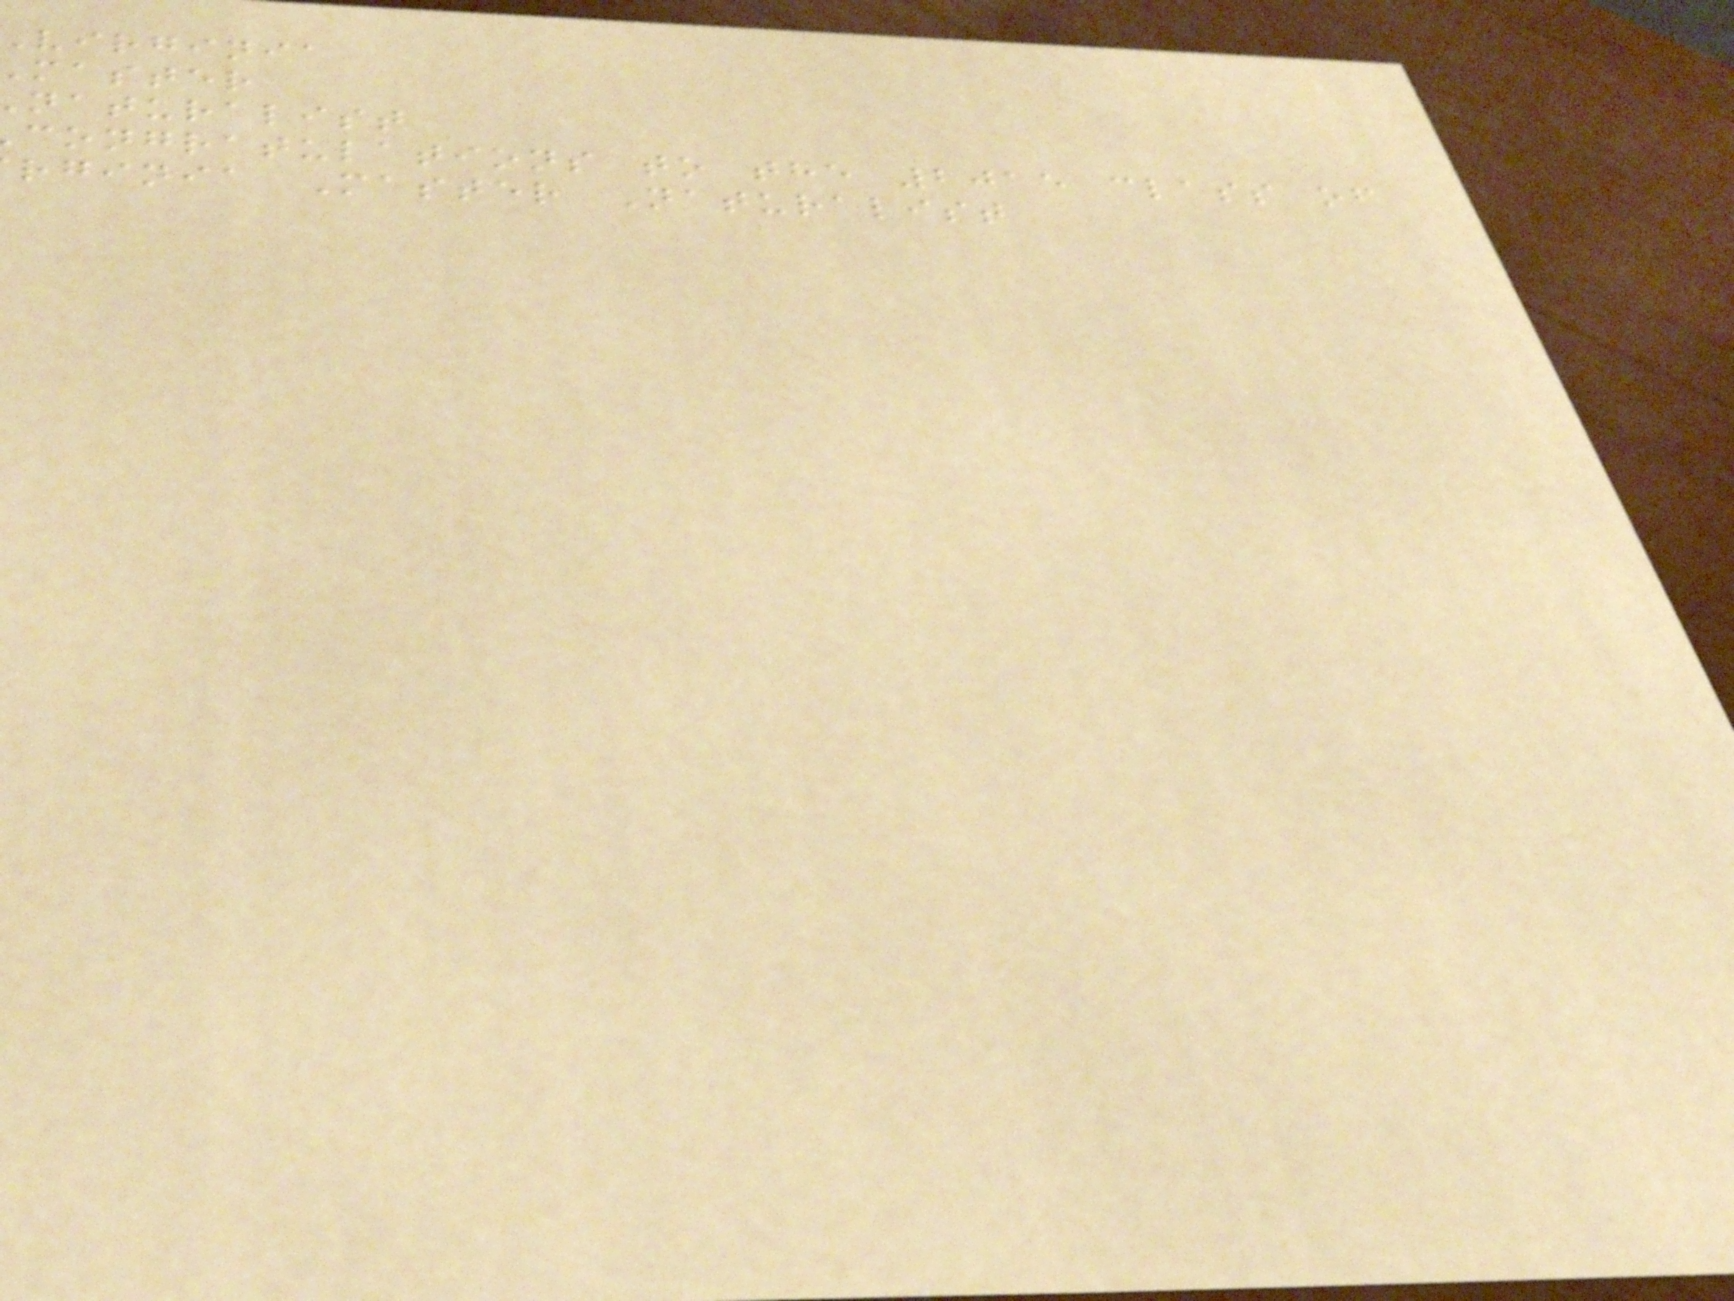virginia
master
naturalist
congratulations to the 2015 class of
rginia Master Naturalist
